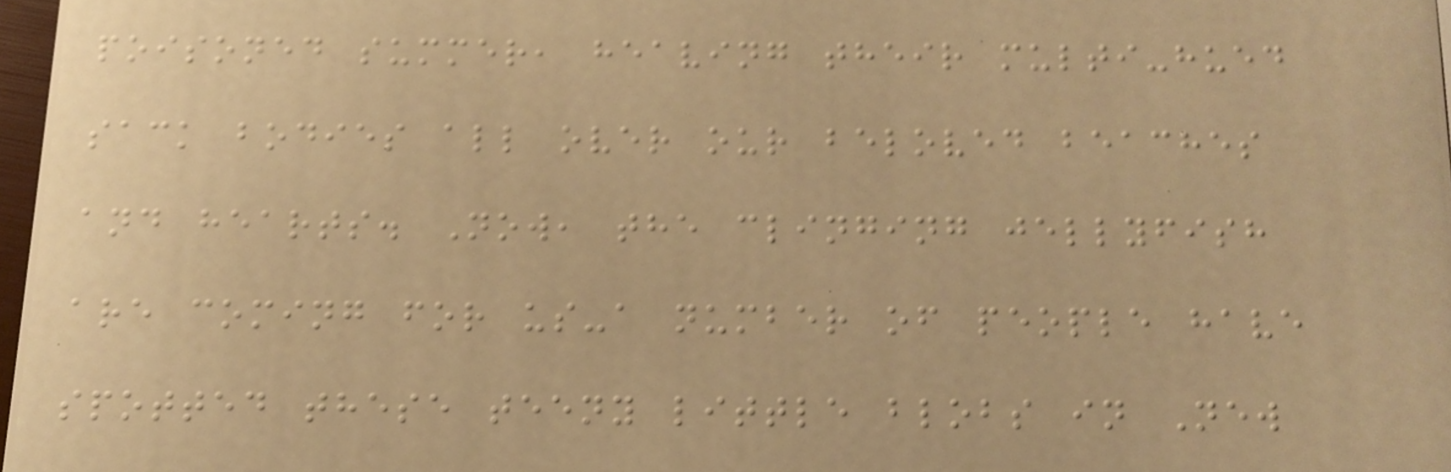poisoned summer, heaving their multi-hued
sack bodies all over our beloved beaches
and hearts. Now, the clinging jellyfish
are coming for us-a number of people have
spotted these teeny little blobs in New
